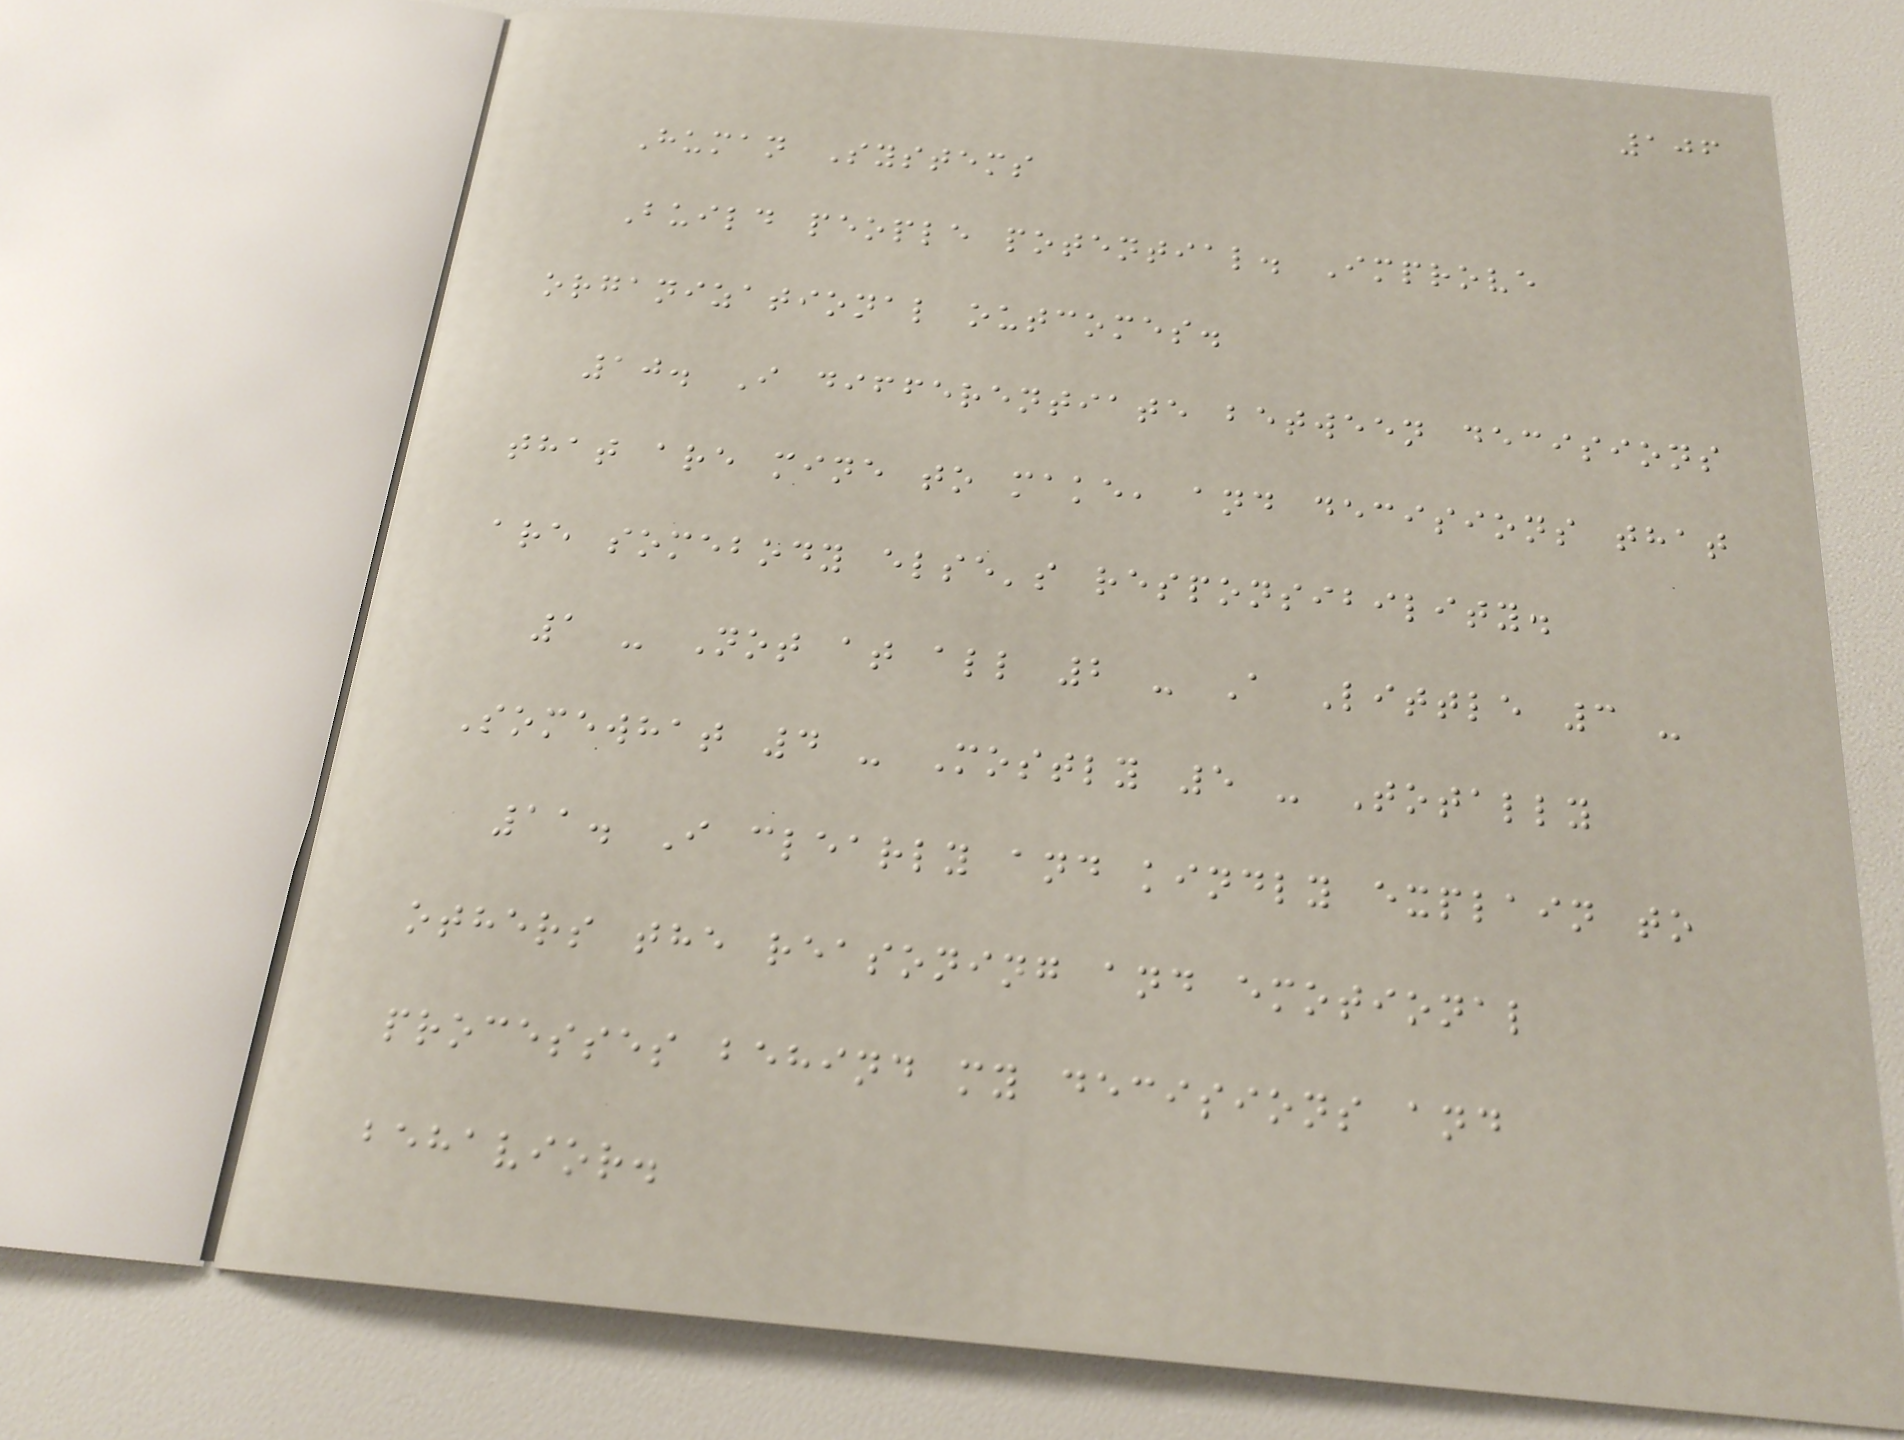106
Human Systems
Build people potential. Improve
organizational outcomes.
10. I differentiate between decisions
that are mine to make, and decisions that
are somebody else's responsibility.
1 - Not at all 2 - A Little 3 -
Somewhat 4 - Mostly 5 - Totally
11. I clearly and kindly explain to
others the reasoning and emotional
processes behind my decisions and
behavior.
